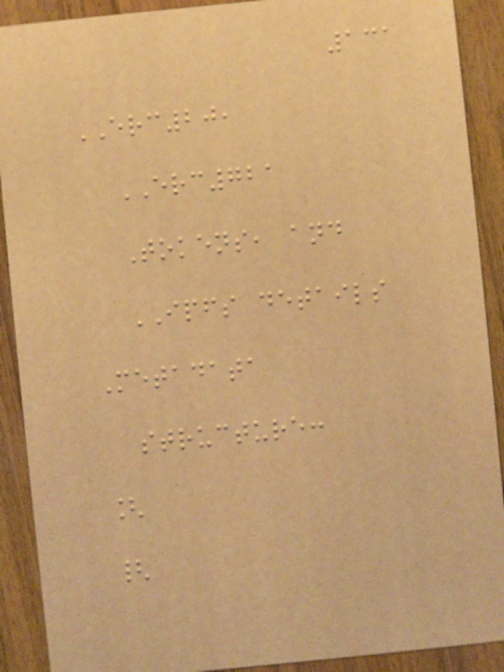131
ERC20,
ERC721
Tokens, and
IPFS details
Metadata
structure:
[
{
